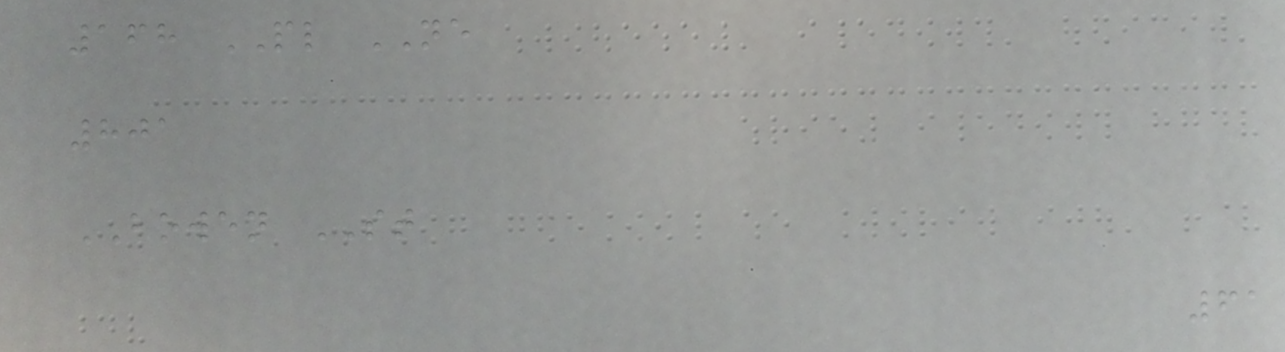168 PL NE
801
BOWEN ST
61
